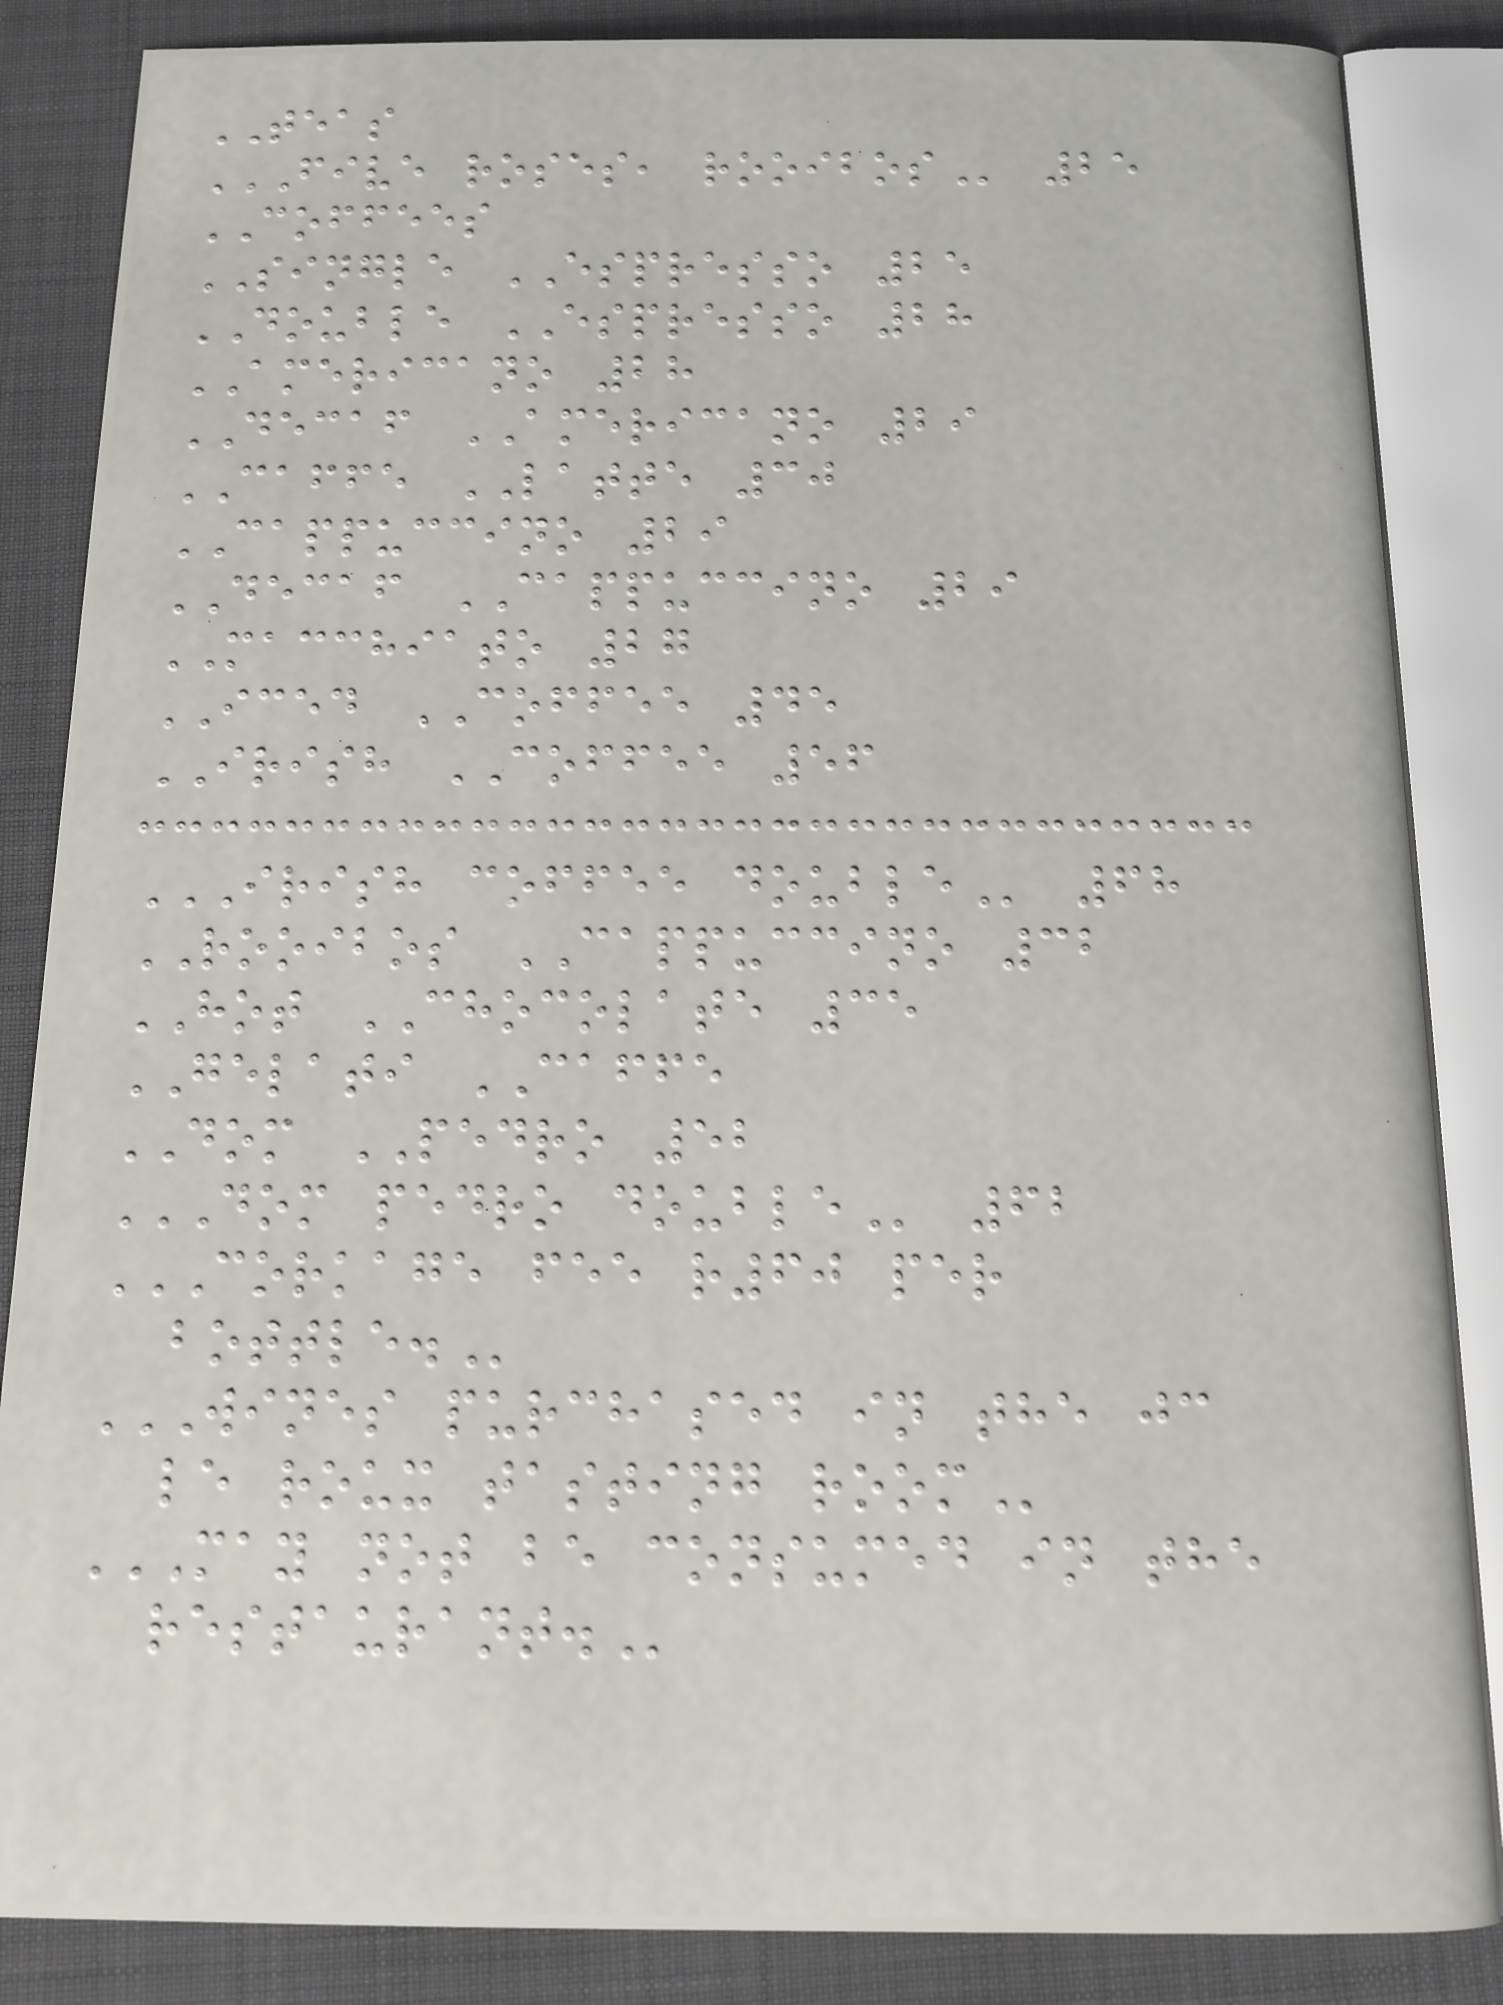TEAS
FIVE ROSES, ROOIBOS 25
COFFEES
SINGLE ESPRESSO 25
DOUBLE ESPRESSO 28
AMERICANO 28
DECAF AMERICANO 29
CAFFE LATTE 30
CAPPUCCINO 29
DECAF CAPPUCCINO 29
MACCHIATO 27
ICED COFFEE 45
IRISH COFFEE 56
IRISH COFFEE DOUBLE 68
ROOIBOS CAPPUCCINO 32
HOT CHOCOLATE 35
GELATI CAFFE
DOM PEDRO 52
DOM PEDRO DOUBLE 62
CORKAGE FEE R60 PER
BOTTLE.
WINES PURCHASED IN THE JC
LE ROUX TASTING ROOM
MAY NOT BE CONSUMED IN THE
RESTAURANT.
